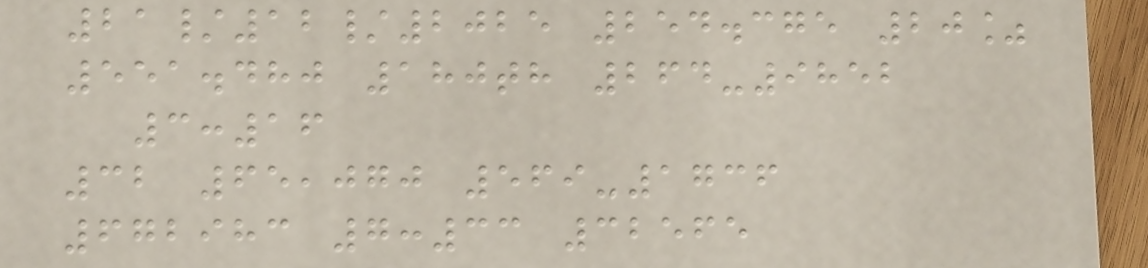21/12/2025 254.375 20%
551.480 180th 264-9852
3:16
32 65,070 569-1736
672983 7:33 32565
